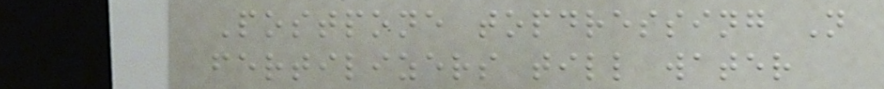Postpone topdressing N
fertilizers till water
